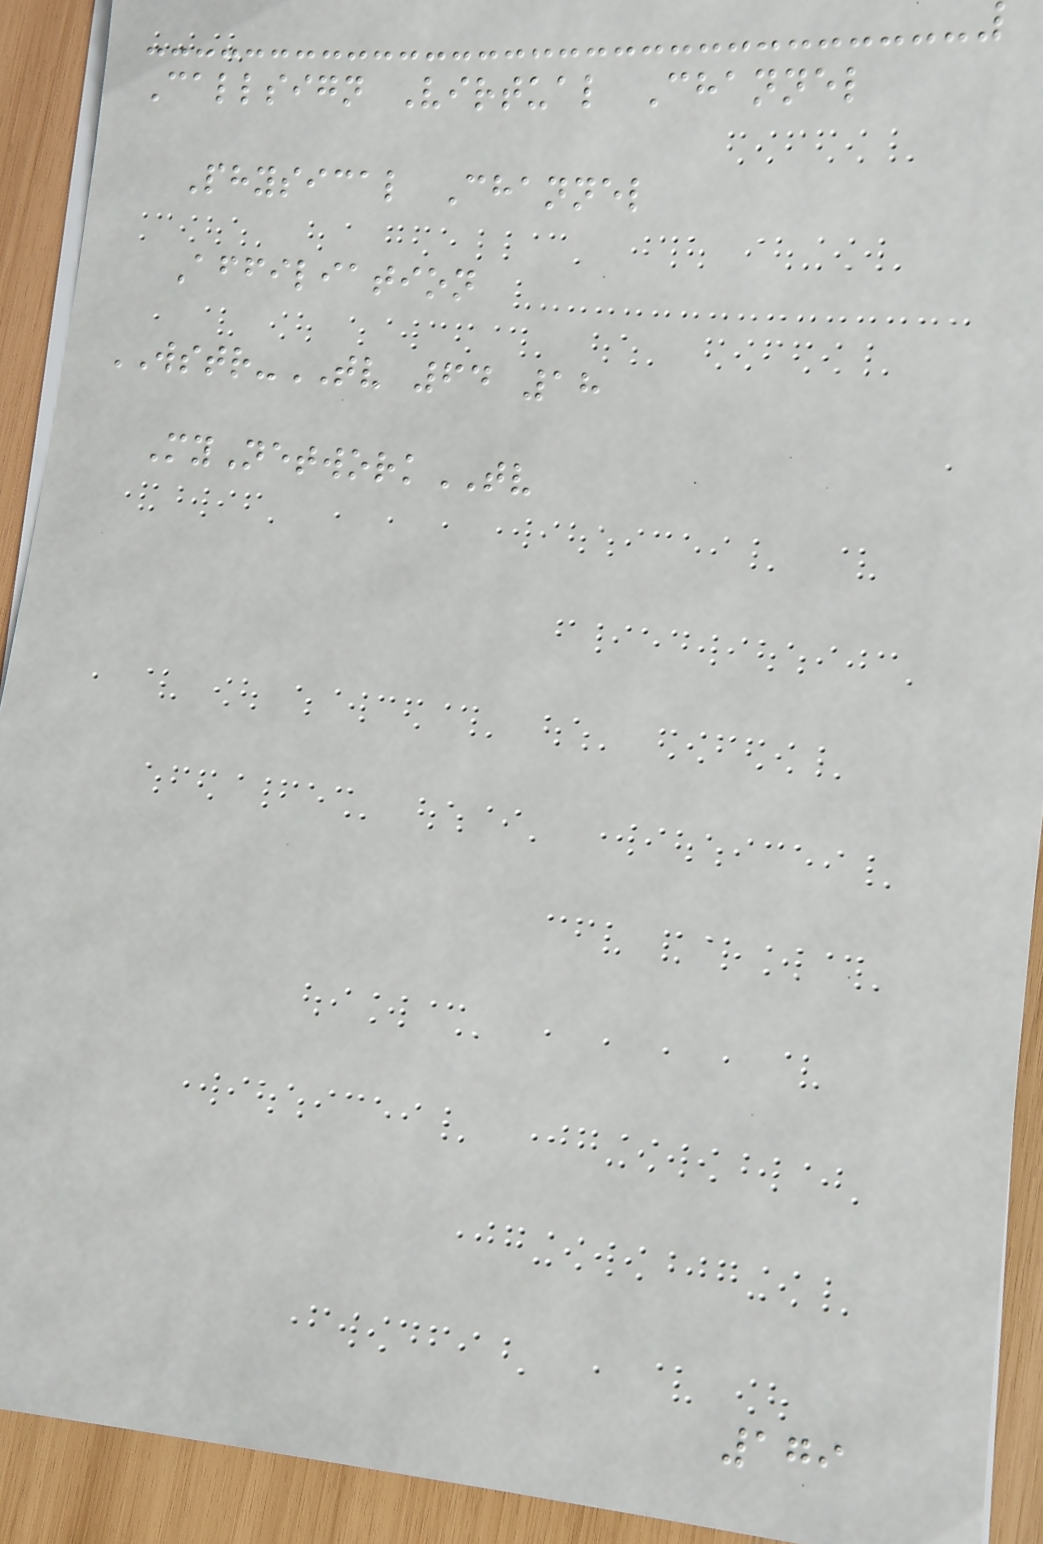Callsign Virtual Channel
Physical Channel
Affiliation
WSTR-TV 64 18
MyNetworkTV
179
